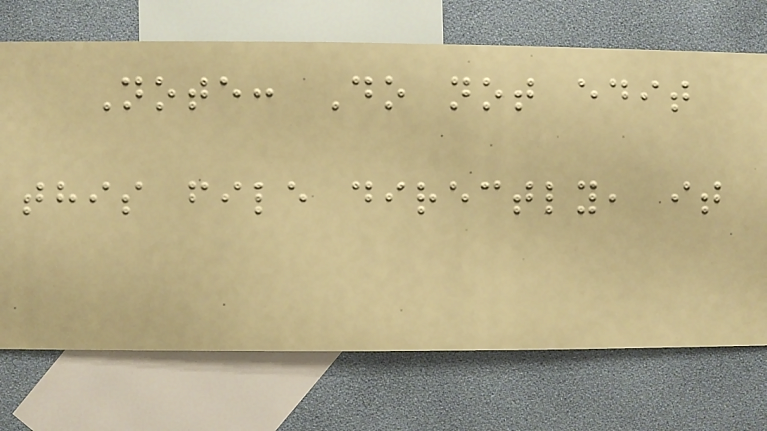Note: Do not edit
this file directly, it
